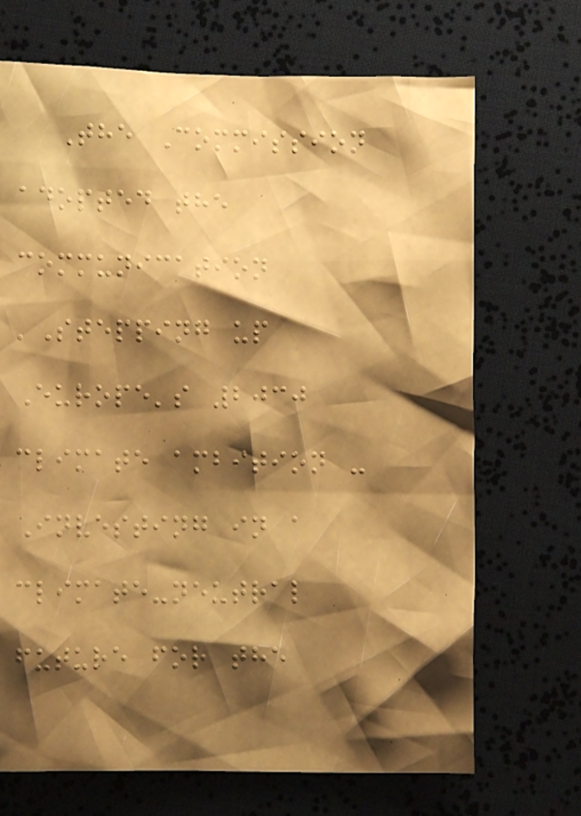The Commission
adopted the
communication
'Stepping up
Europe's 2030
climate ambition -
Investing in a
climate-neutral
future for the
